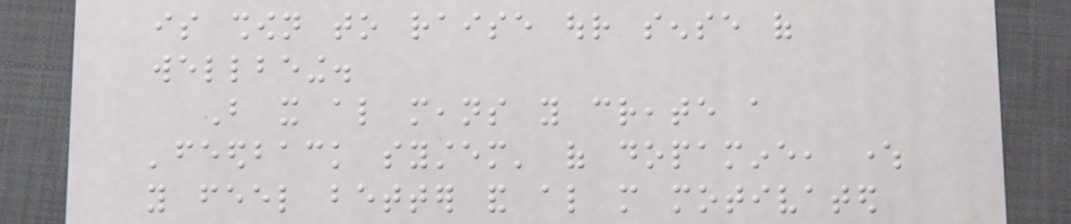is shown to raise our sense of
wellbeing.
But it also means you create a
'feedback system' of dopamine, where
you feel better and also more motivated
